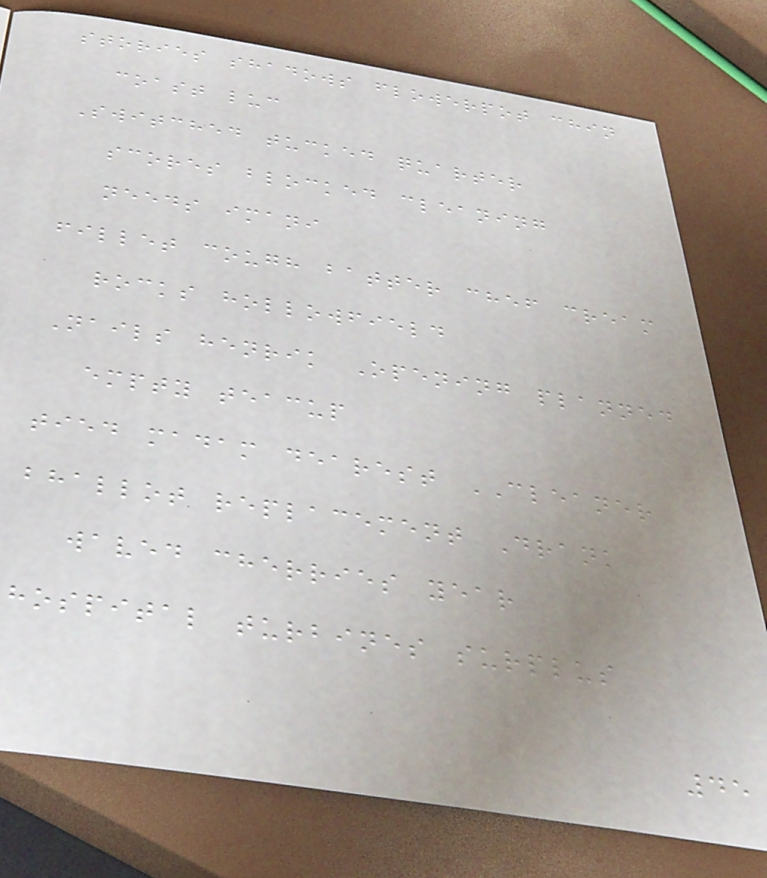stories shadows flowerpot chin
coast luc
Switched tucked quarter
scores blocked cleaning
needs imani
fillet cough batter chef cream
rocks hollowfield
Nails henrik Opening planned
empty teacup
tied madam dearest CLEANER
bhallot replacement Drank
waved cherries year
hospital turbines surplus
45
